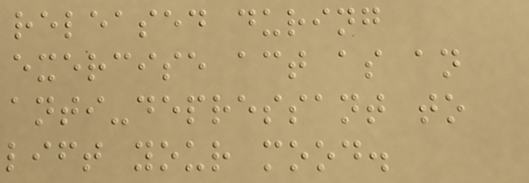released during
exercise act as an
anti-depressant to
lift your mood.
